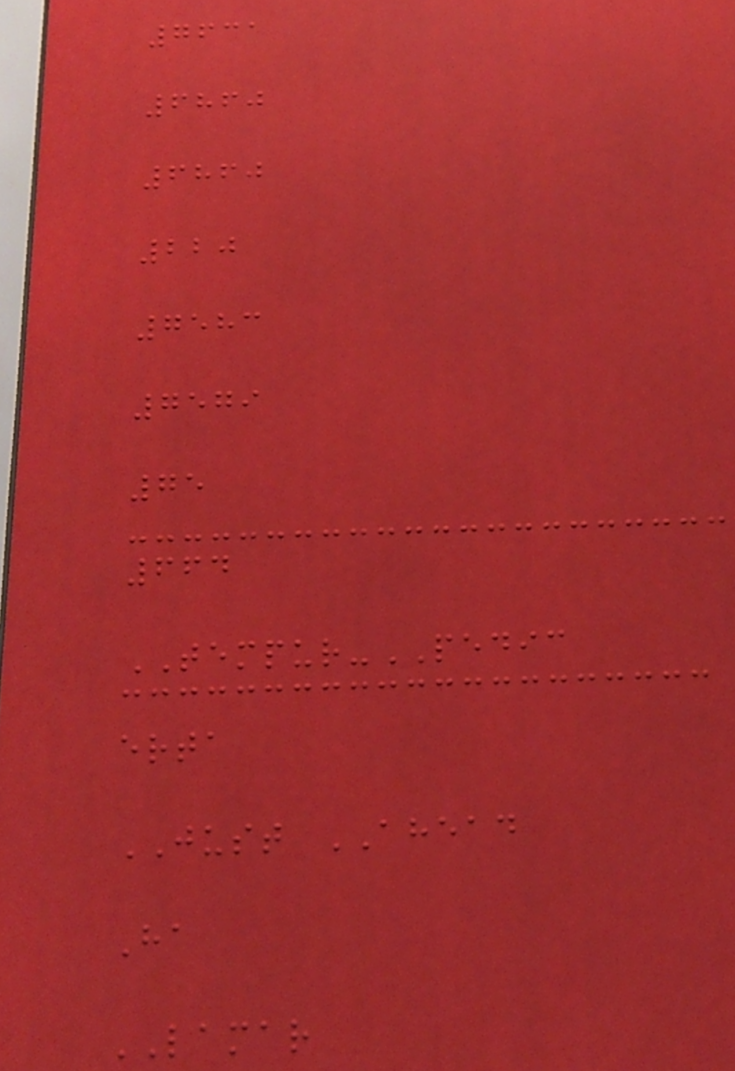7631
6860
6860
220
7583
7579
75
664
TEMPUR-PEDIC
erta
JUST AHEAD
Ha
LAMAR
